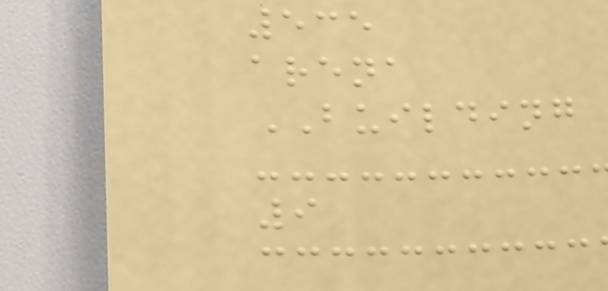535
arena
BUILDING
9
